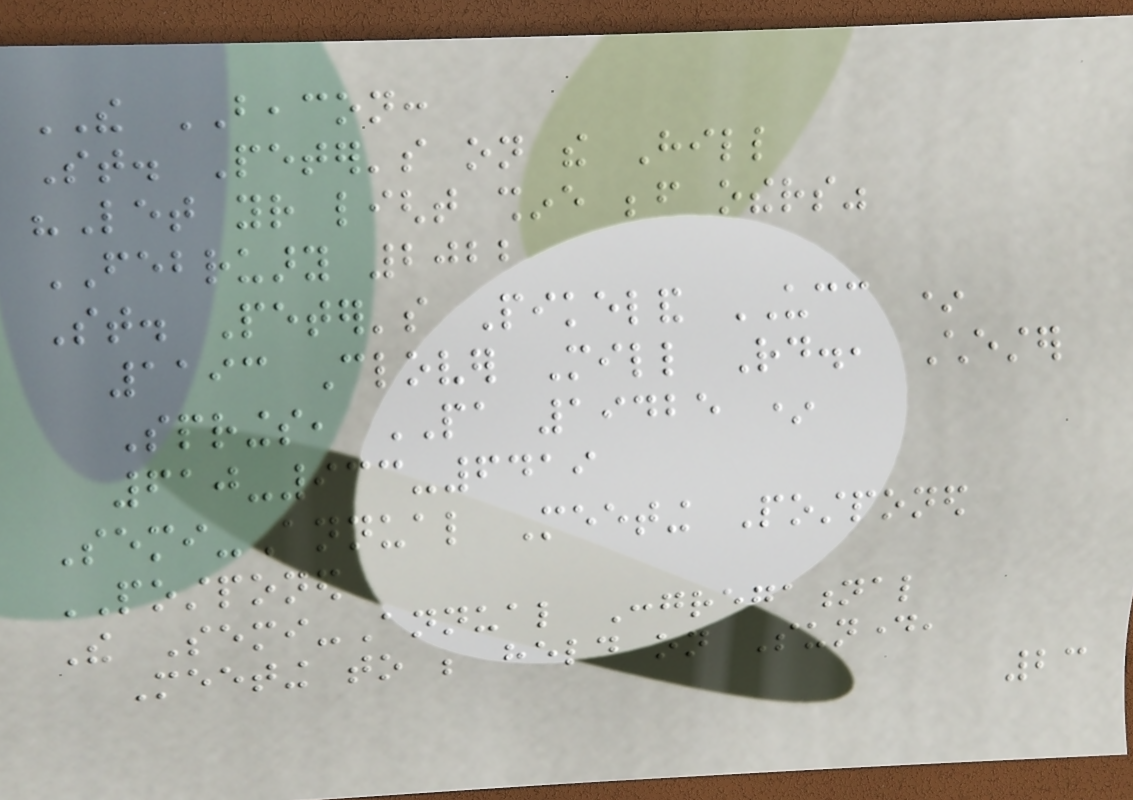THE BEACON:
St. Peter's on the Hill
"Let your light shine before others"
FEBRUARY 2022
St. Peter's Pikeland UCC *
1193 Clover Mill Rd., Chester
Springs, PA 19425 *
610-933-6419
Semi-Annual Meeting Postponed
POSTPONED
The Semi-Annual Congregational
Meeting to be held on Sunday,
23
